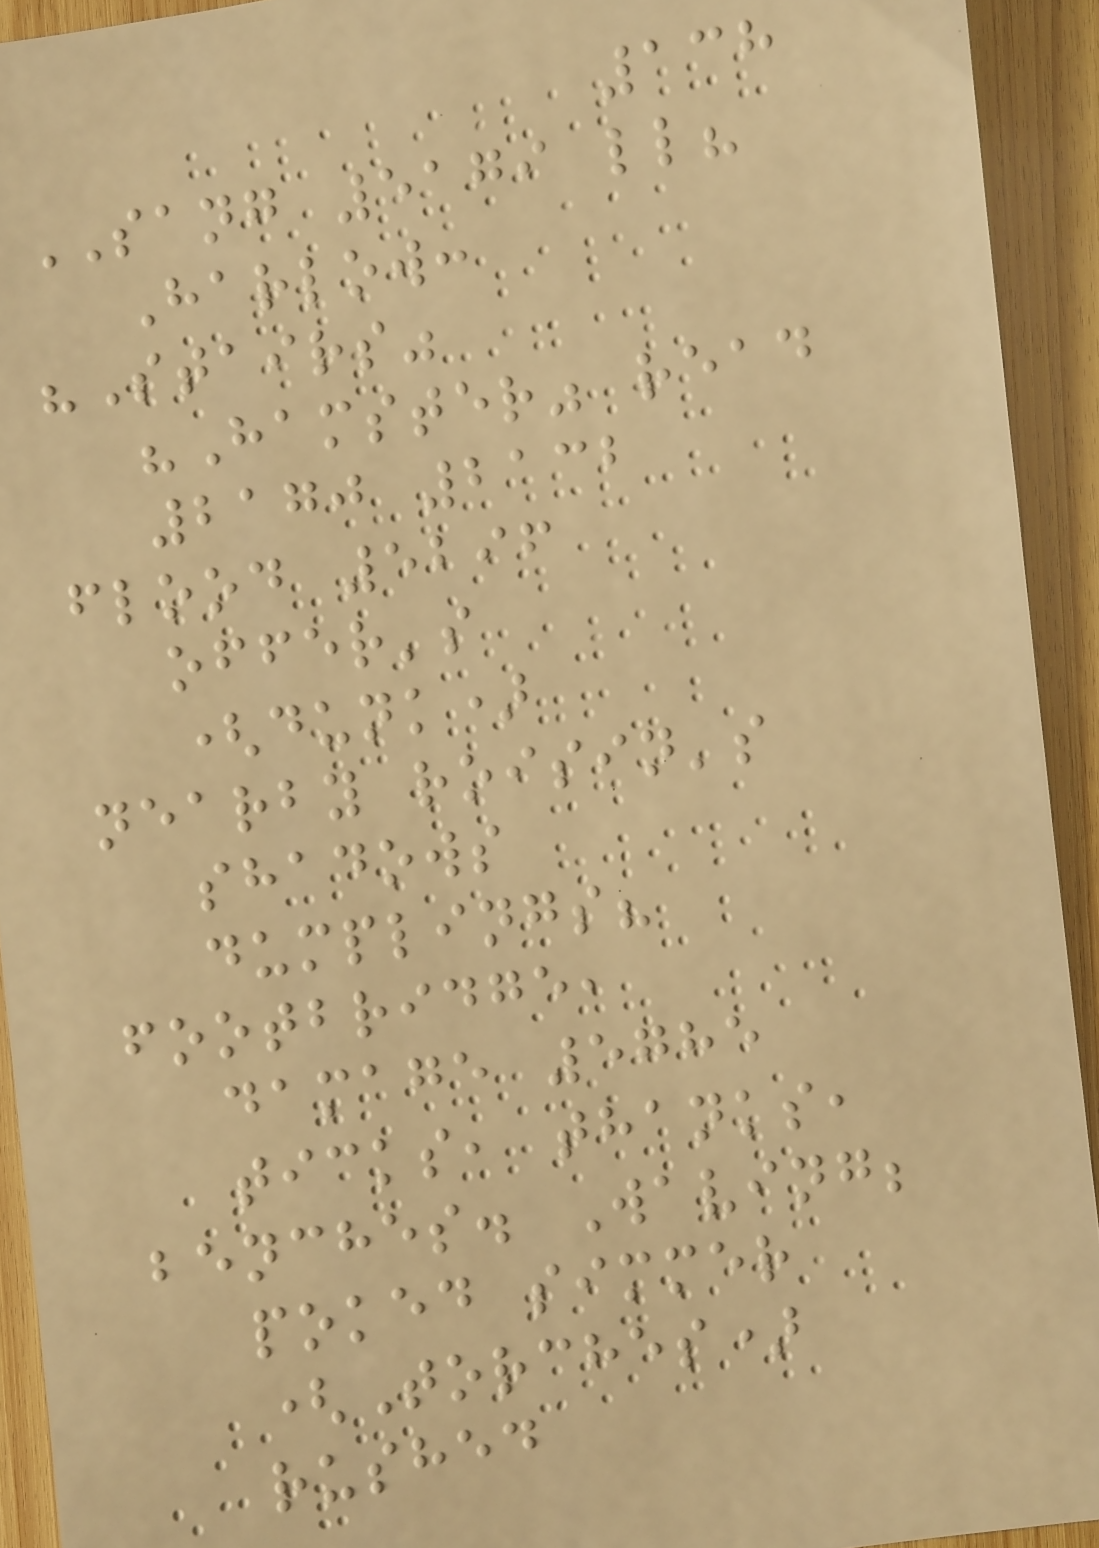138
SANG 5179 ll?
Harlow:
"Stairs"
"Hamster" read
2170 2132
flood 5296
offer's
(dunk)
nearby roisin's
shadows
dumplings?
footbridge,
damage 5785
ticks, thanks,
benches. Waving;
poked simmer
(Torches)
rushed
